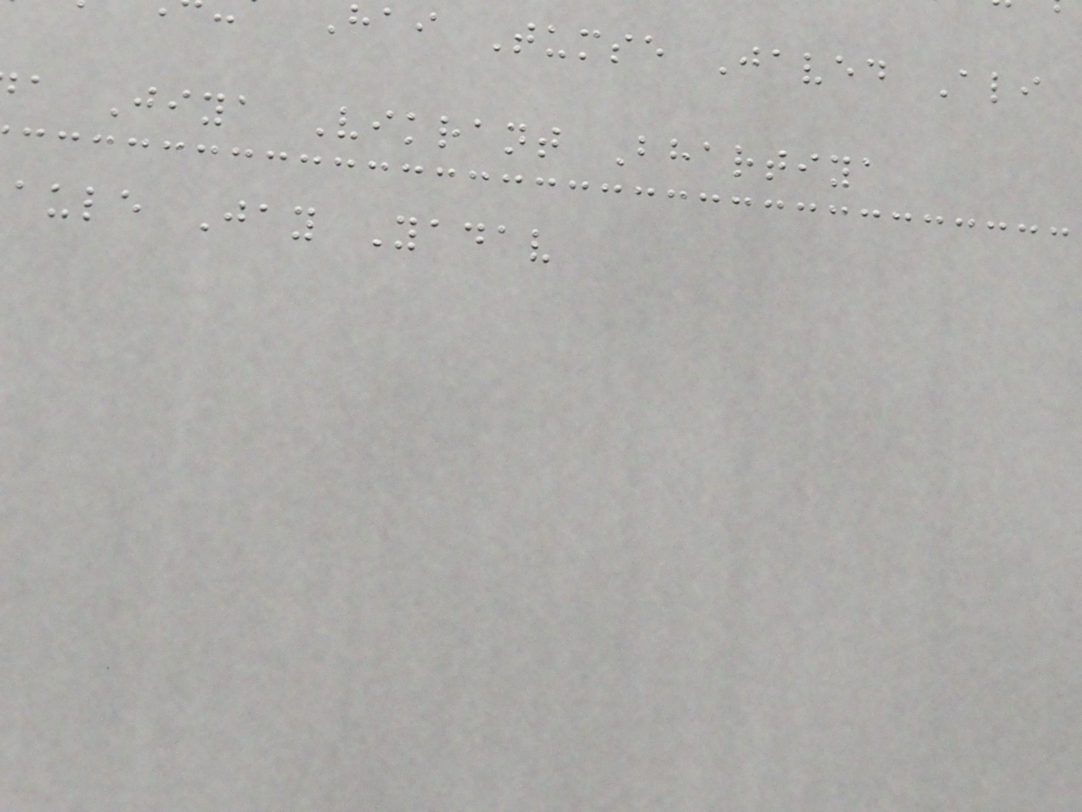hai Tumse Javed Ali
a Jiya Vikrant Bhartiya
aule Jay Yadav
